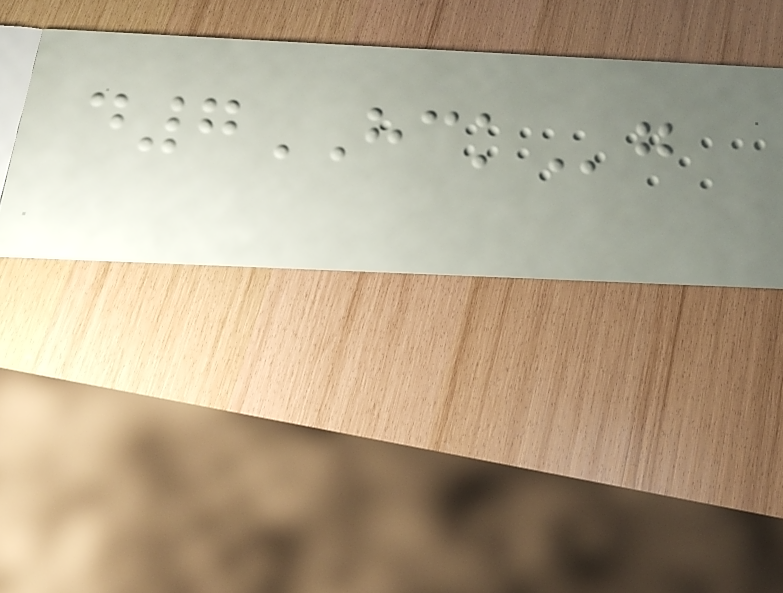d7HCKg
